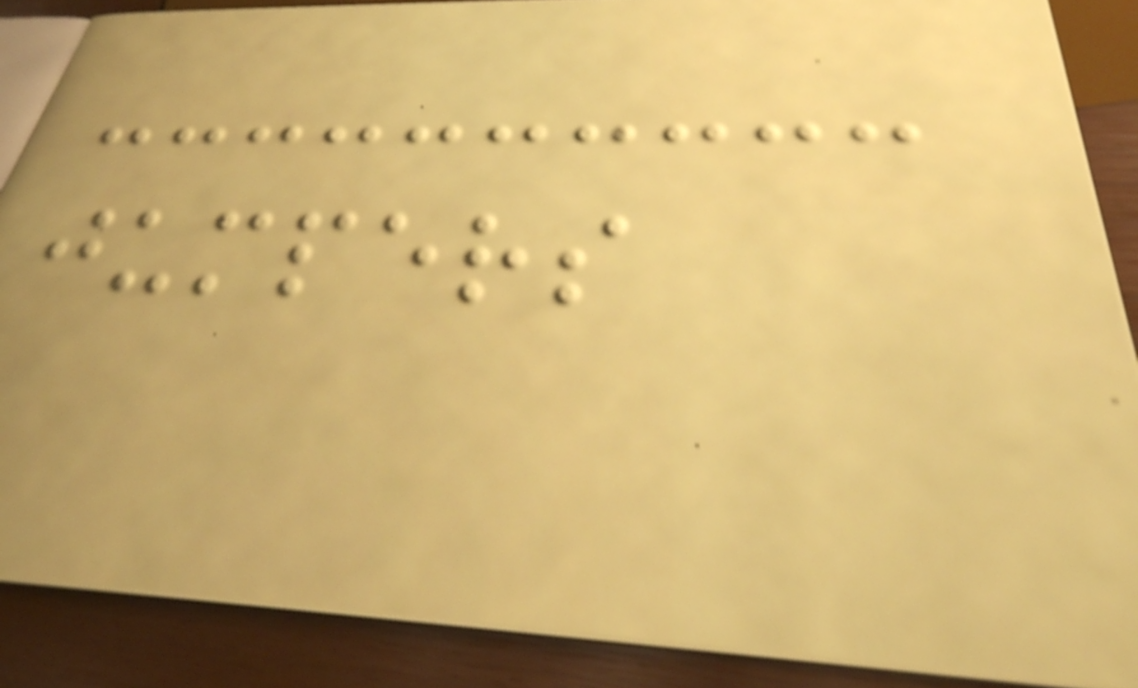jumpers
